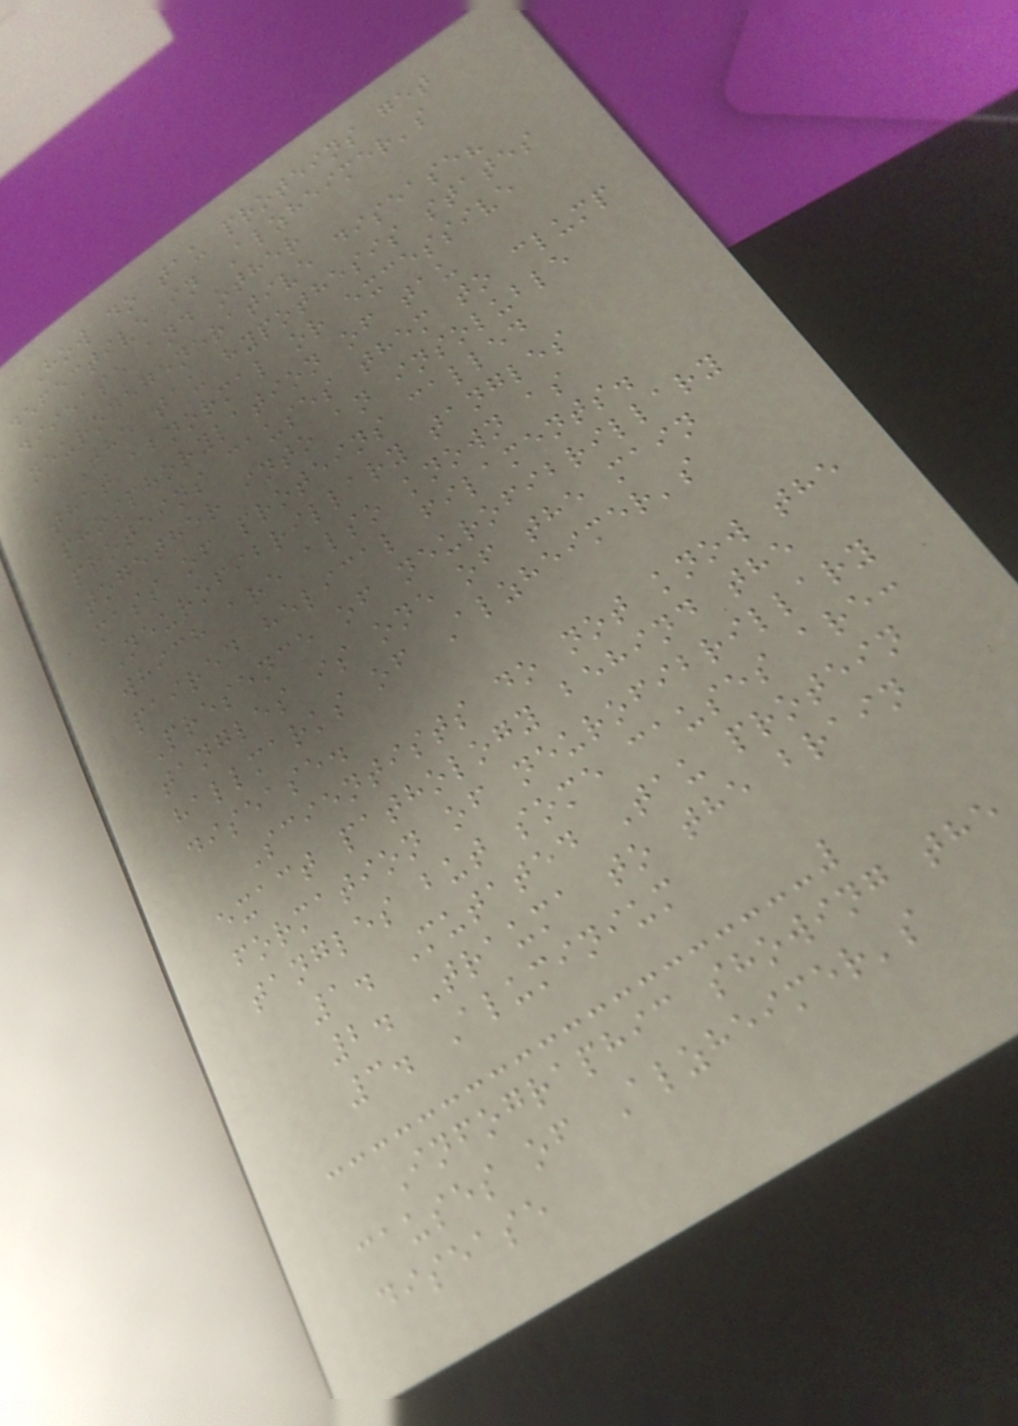How do tau proteins get
defective in Alzheimer's
disease and other
neurodegenerative disease?
The tau hypothesis states
that abnormal or excessive
phosphorylation of tau
proteins causes them to clump
together into an insoluble
mass of proteins called
Neurofibrillary tangles
which are also known as
paired helical filaments.
Presence of neurofibrillary
tangles is one of the main
hallmarks of Alzheimer's
disease.
Scientists do not know the
exact pathology behind the
formation of neurofibrillary
tangles but some causes are:
1. Mutated Tau protein
2. Trauma to the brain
3. Aluminium
Infographic showing the
causes of Alzheimer's
disease
